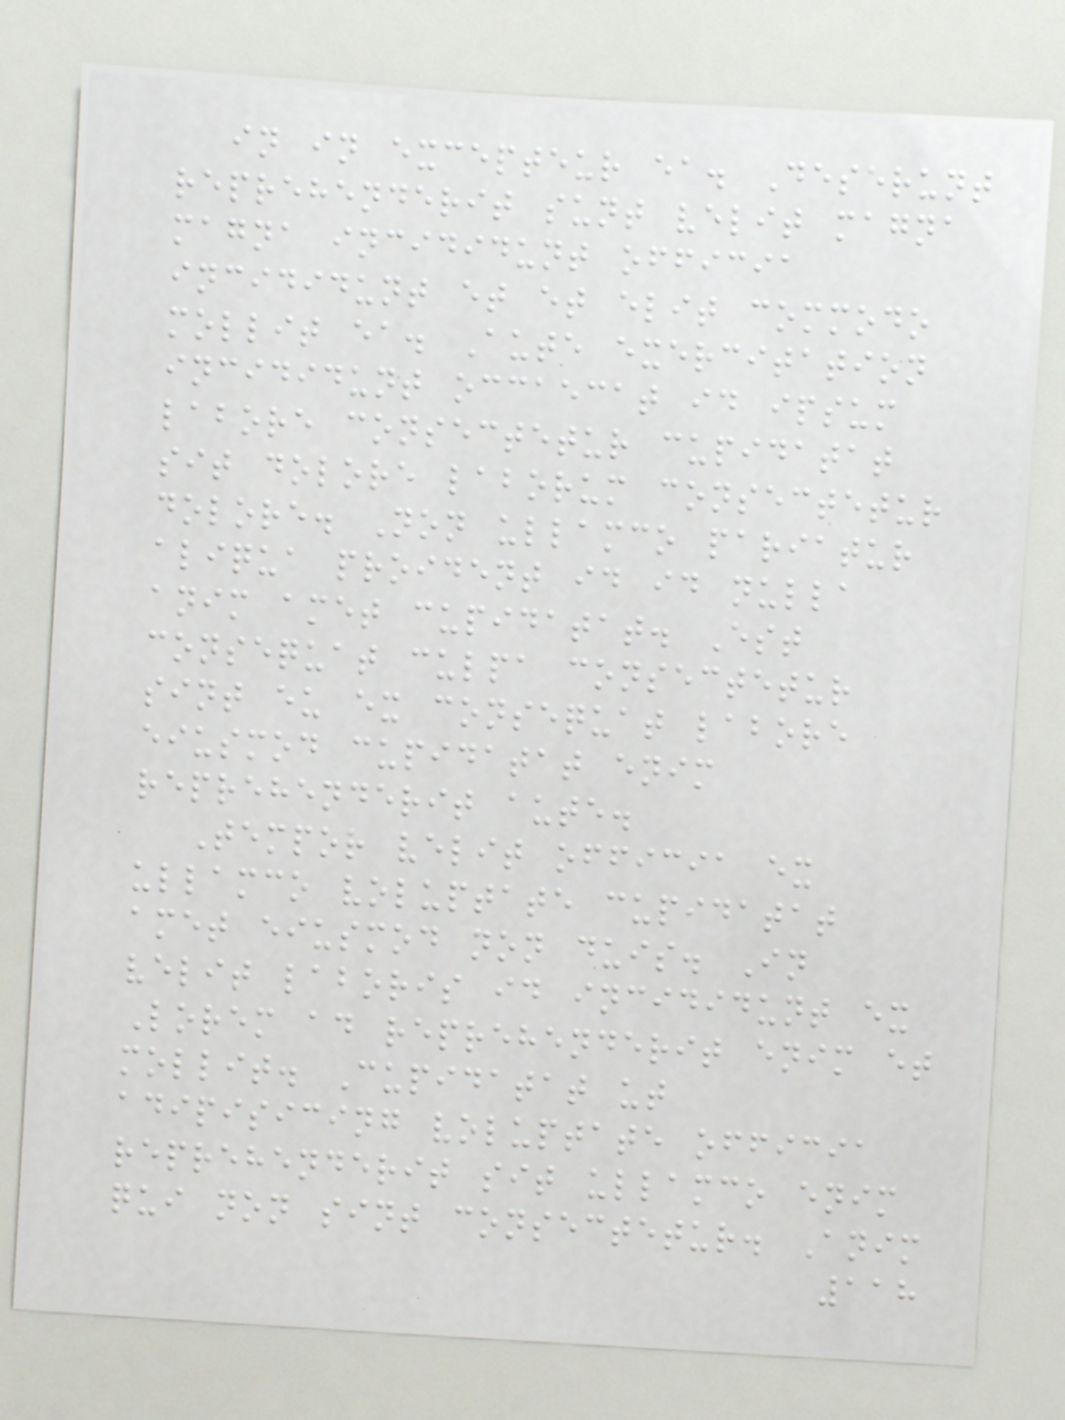in in excepteur ea. Deserunt
reprehenderit sunt velit magna
magna incididunt officia
incididunt et et elit commodo
mollit ea. Aute exercitation
incididunt occaecat id ipsum
labore consectetur cupidatat
sit dolore laborum consectetur
dolore. Non ullamco pariatur
aliqua proident id id nulla
anim amet cupidatat. Est
consequat culpa consectetur
sint eu ex consequat labore
eiusmod cupidatat enim
reprehenderit aute.
Tempor velit officia ex
ullamco voluptate cupidatat
amet eiusmod non duis. In
velit laboris id incididunt ex
Lorem ad reprehenderit enim et
mollit. Cupidatat ut
adipisicing voluptate officia
reprehenderit sit ullamco enim
qui non sint consectetur. Anim
118
